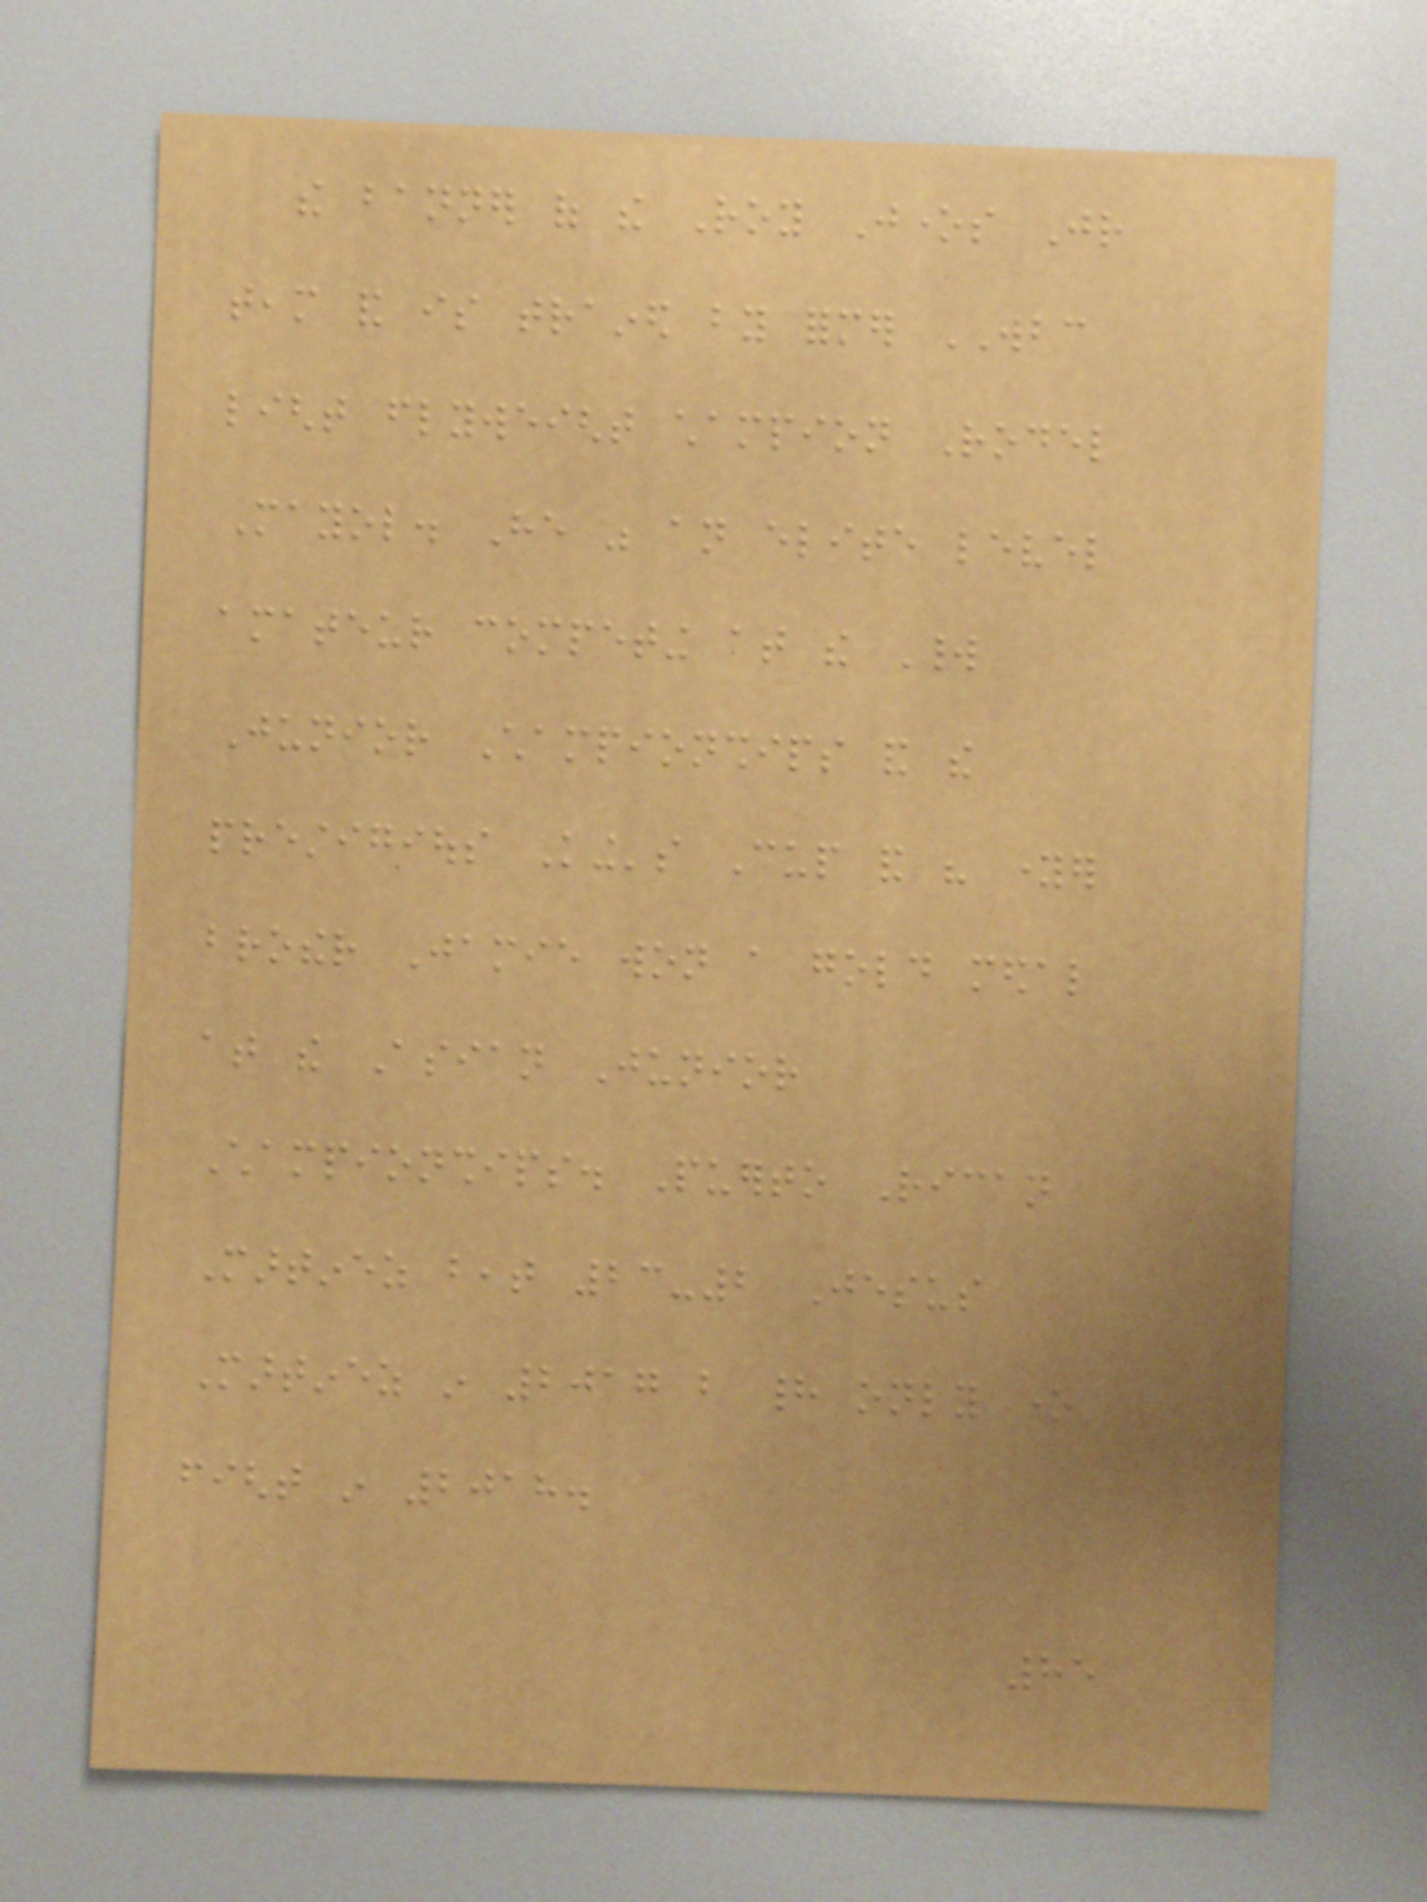the banner of the Roy Jones Jr
team and is trained by former WBC
light flyweight champion Rodel
Mayol. He was an elite level
amateur competing at the World
Junior Championships and the
prestigious King's Cup and his younger
brother Jamie won a gold medal
at the Asian Junior
Championships. Puerto Rican
Martinez beat 23-2 Jesus
Martinez in 2017 but had only one
fight in 2018.
85
